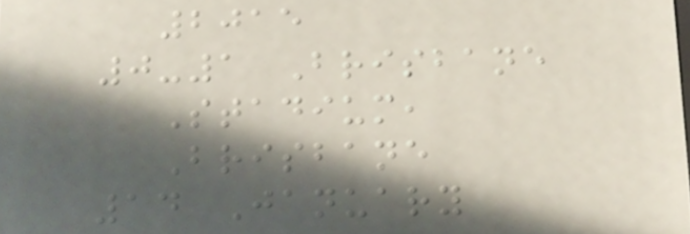2015
0-1 Brisbane
Stadium,
Brisbane
14 January
